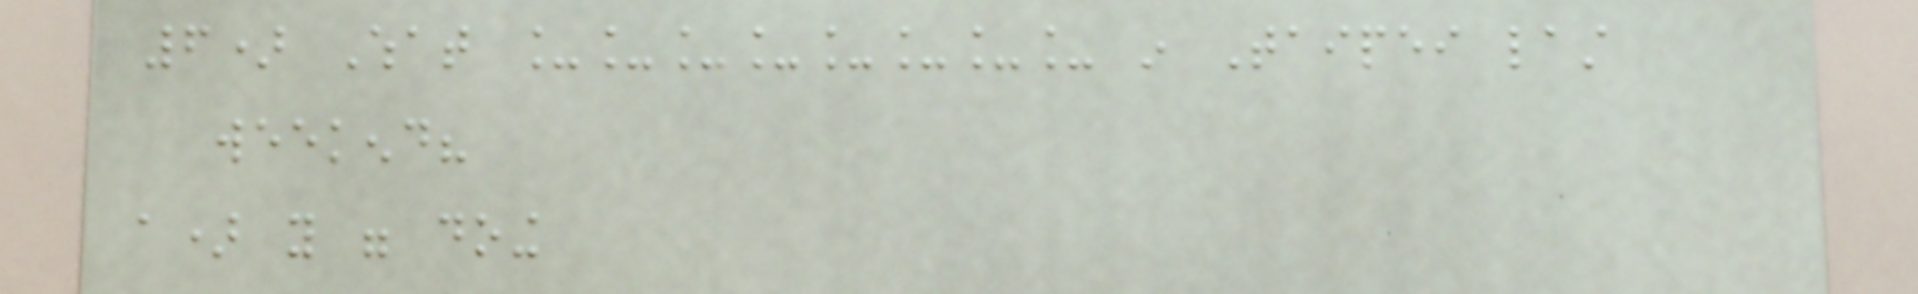6) What ________ in Taipei last
weekend?
a) you were doing
